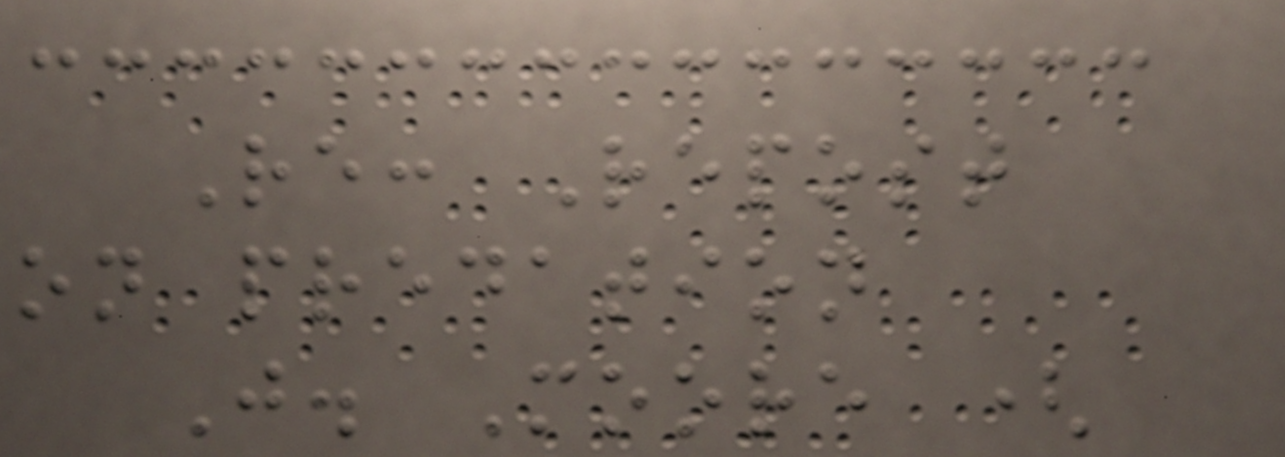Re: Repost
on predation
J. Moore (
